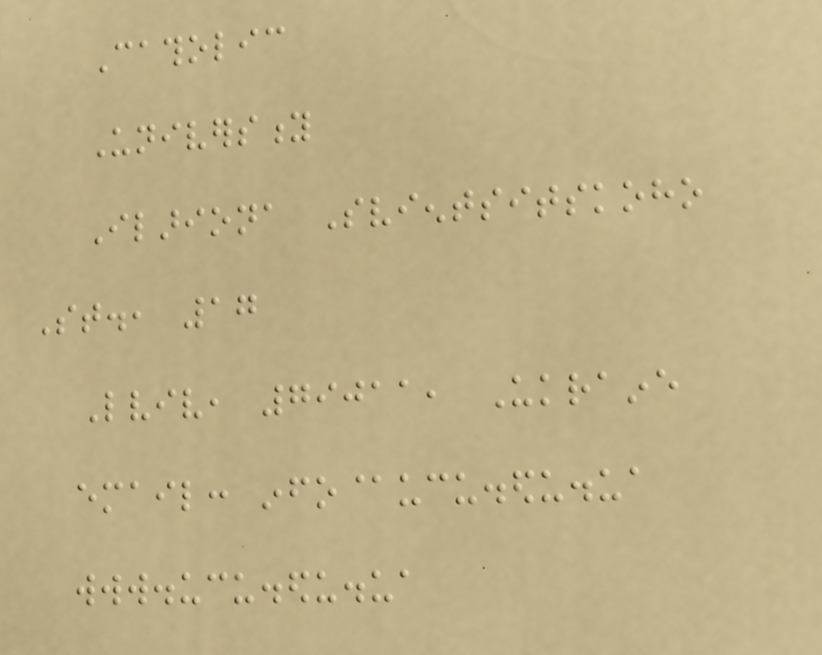Catholic
University
Ilariona Svientsitskoho
St., 17
Lviv, 79011, Ukraine
email: info@ucu.edu.ua
www.ucu.edu.ua
